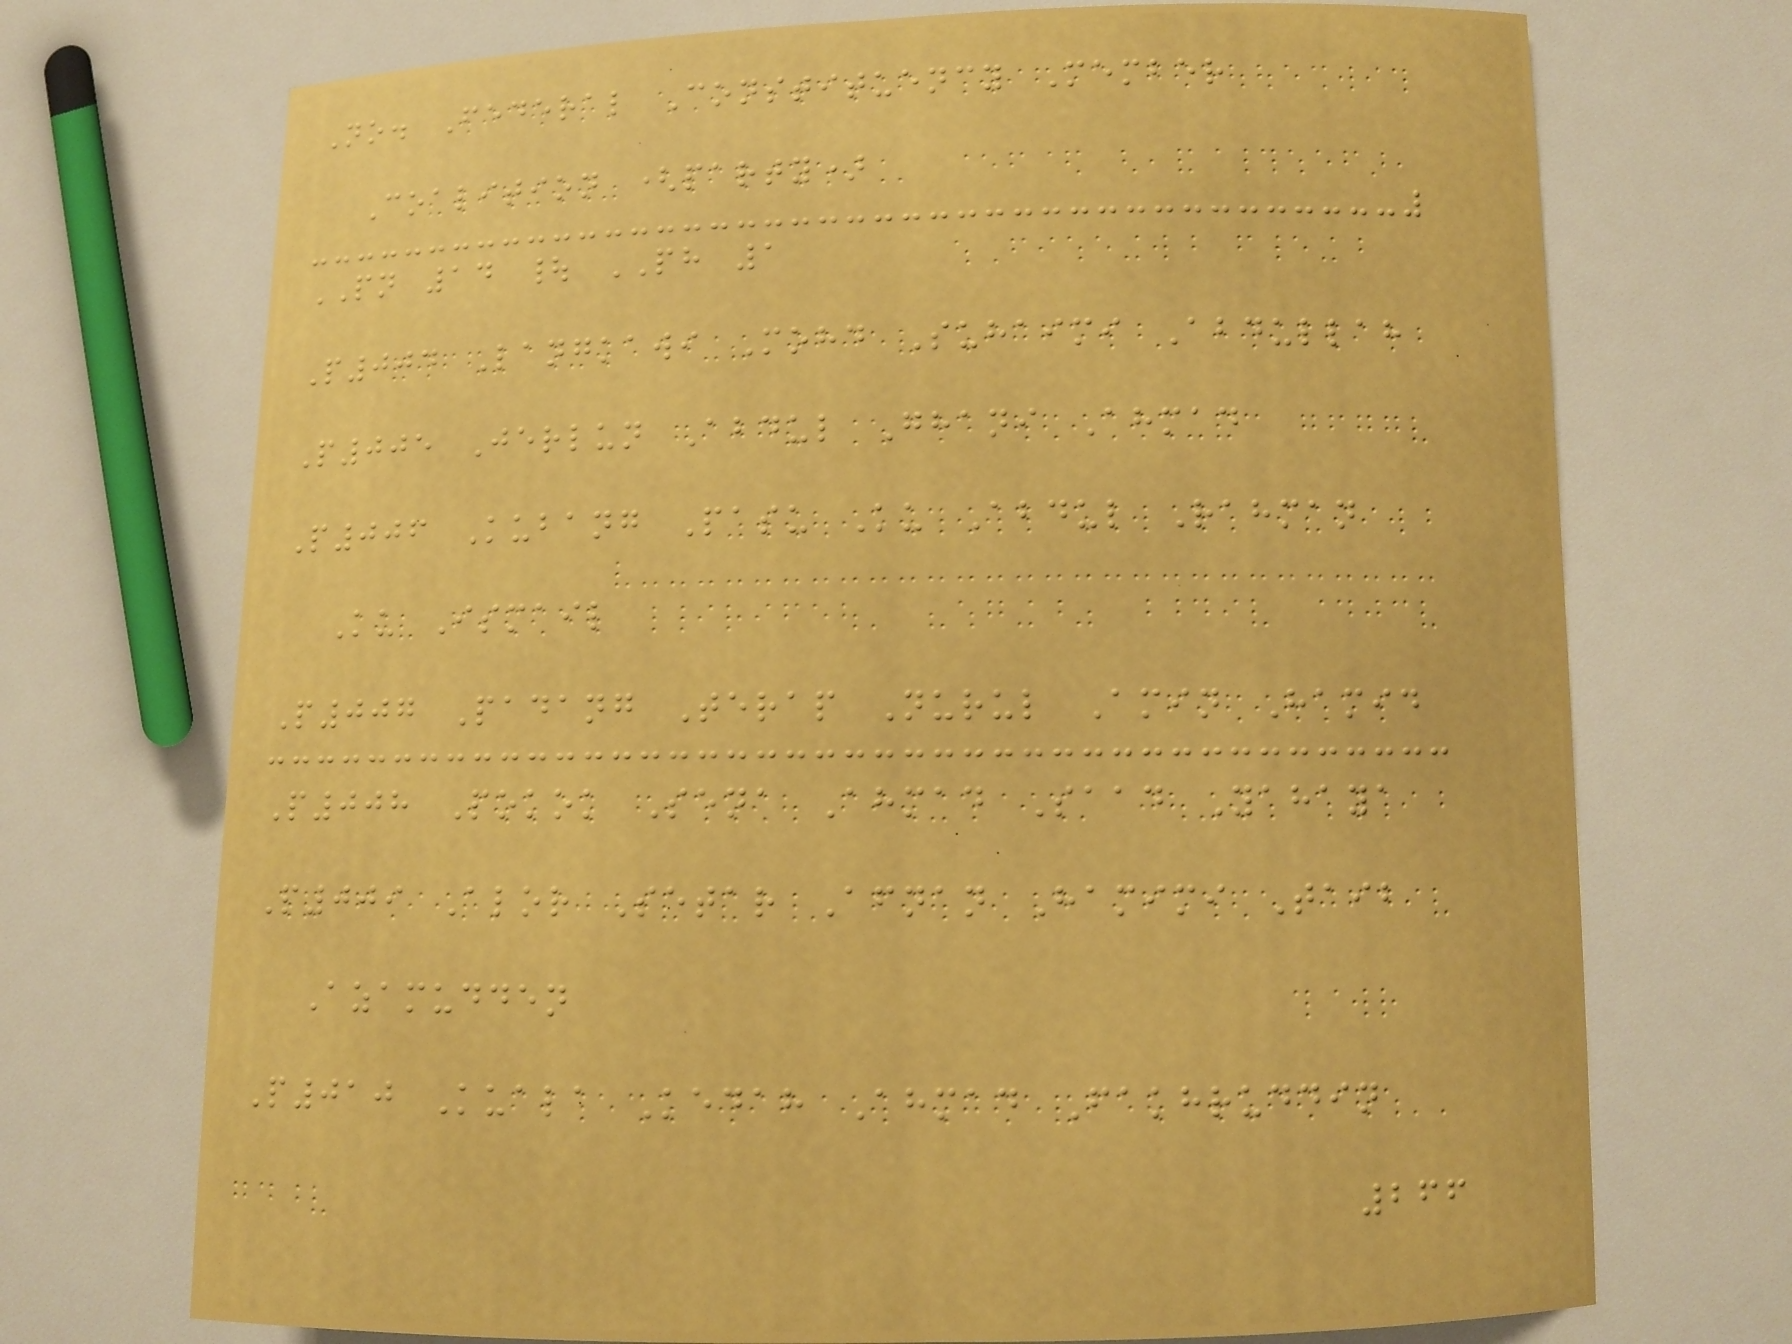No. Federal Constituency Member
Coalition (party)
PN 14 | PH 1
P004 Langkawi Mohd Suhaimi Abdullah
P005 Jerlun Abdul Ghani Ahmad
P006 Kubang Pasu Ku Abdul Rahman
Ku Ismail
P007 Padang Terap Nurul Amin Hamid
P008 Pokok Sena Ahmad Saad Yahaya
P009 Alor Setar Afnan Hamimi Taib
Azamudden
P010 Kuala Kedah Ahmad Fakhruddin
266
